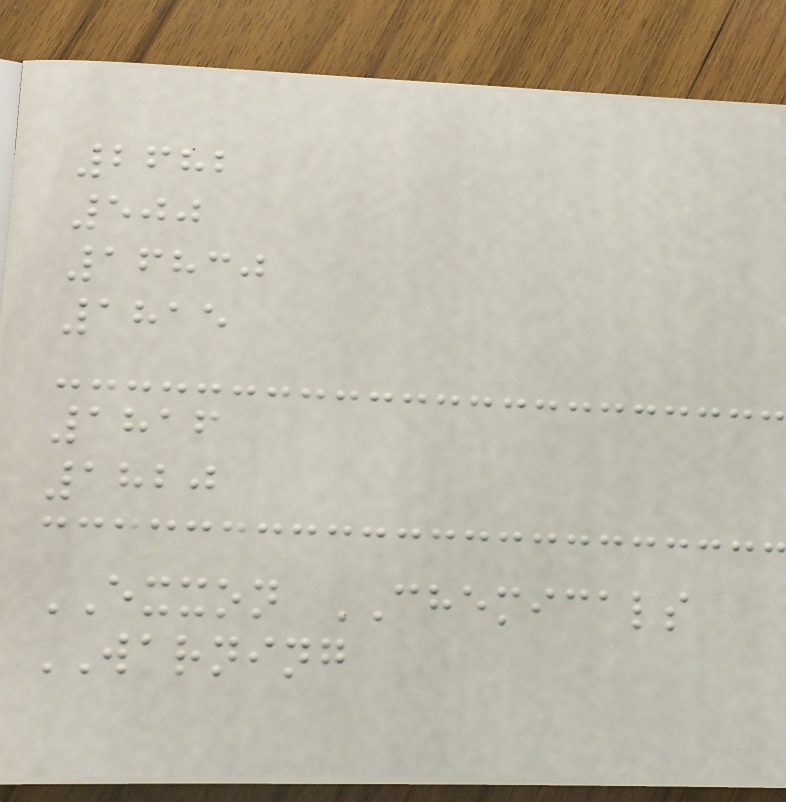2682
500
16830
1815
1816
1820
EXXON CHEMICALS
WARNING
